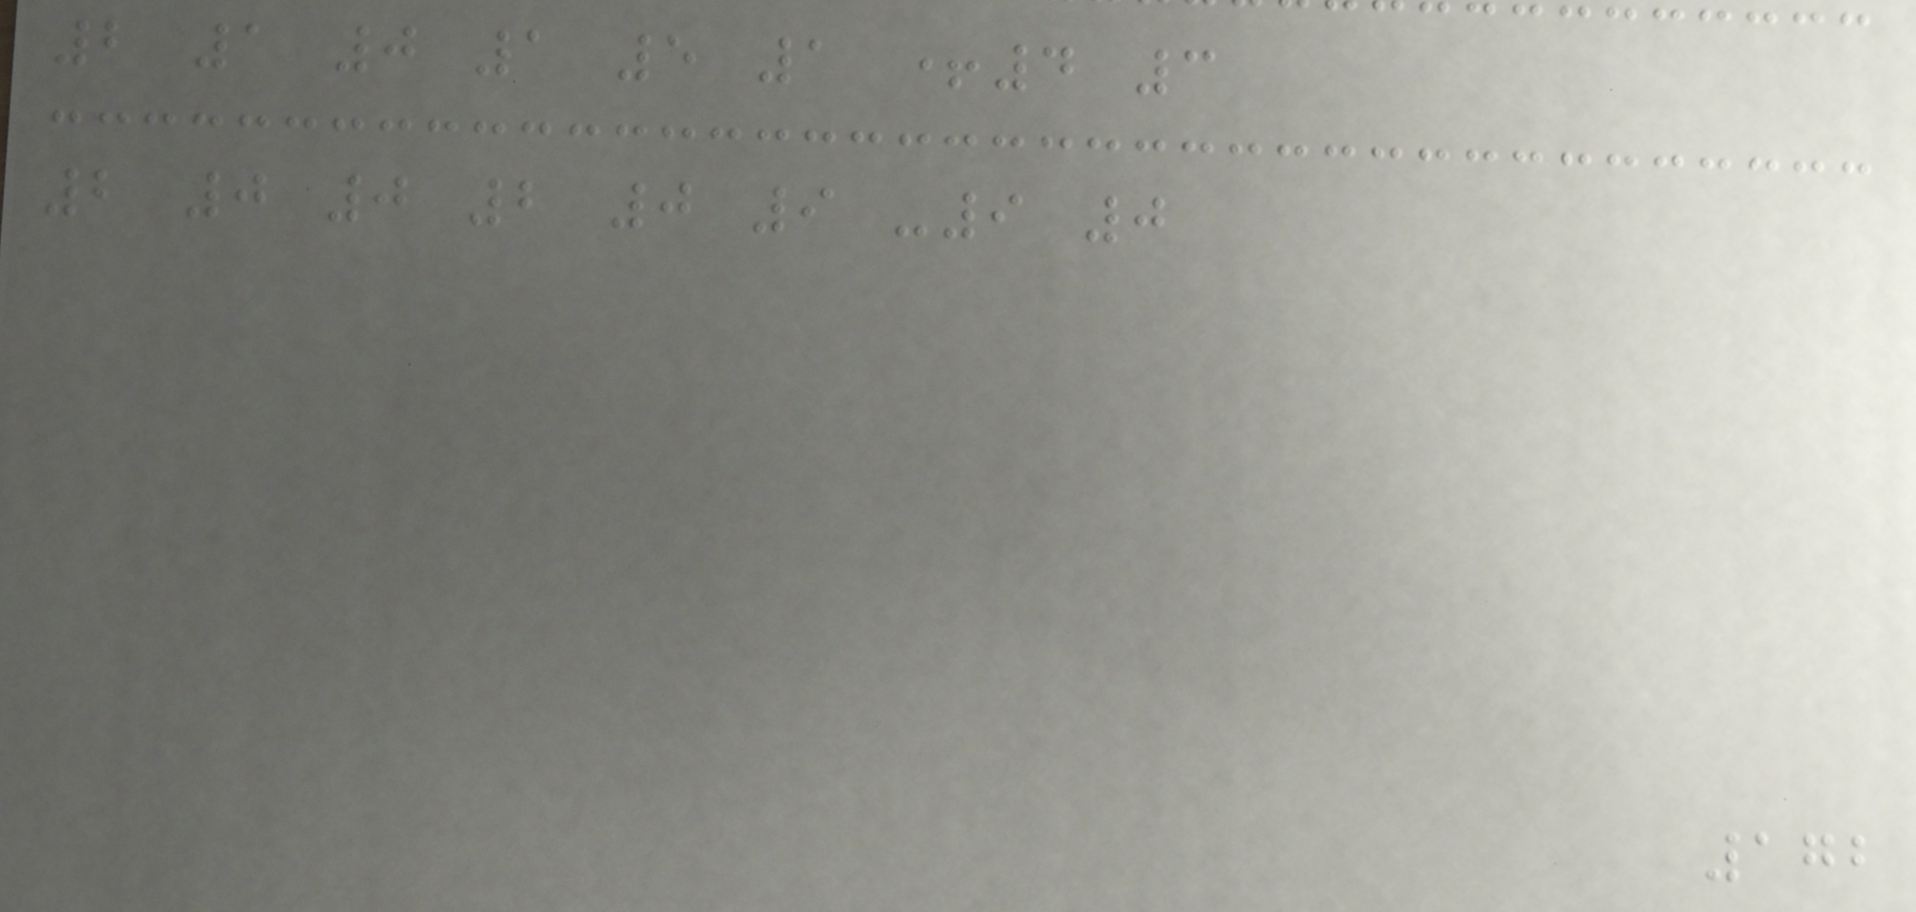2 1 0 1 5 1 +4 3
2 0 0 2 0 9 -9 0
172
